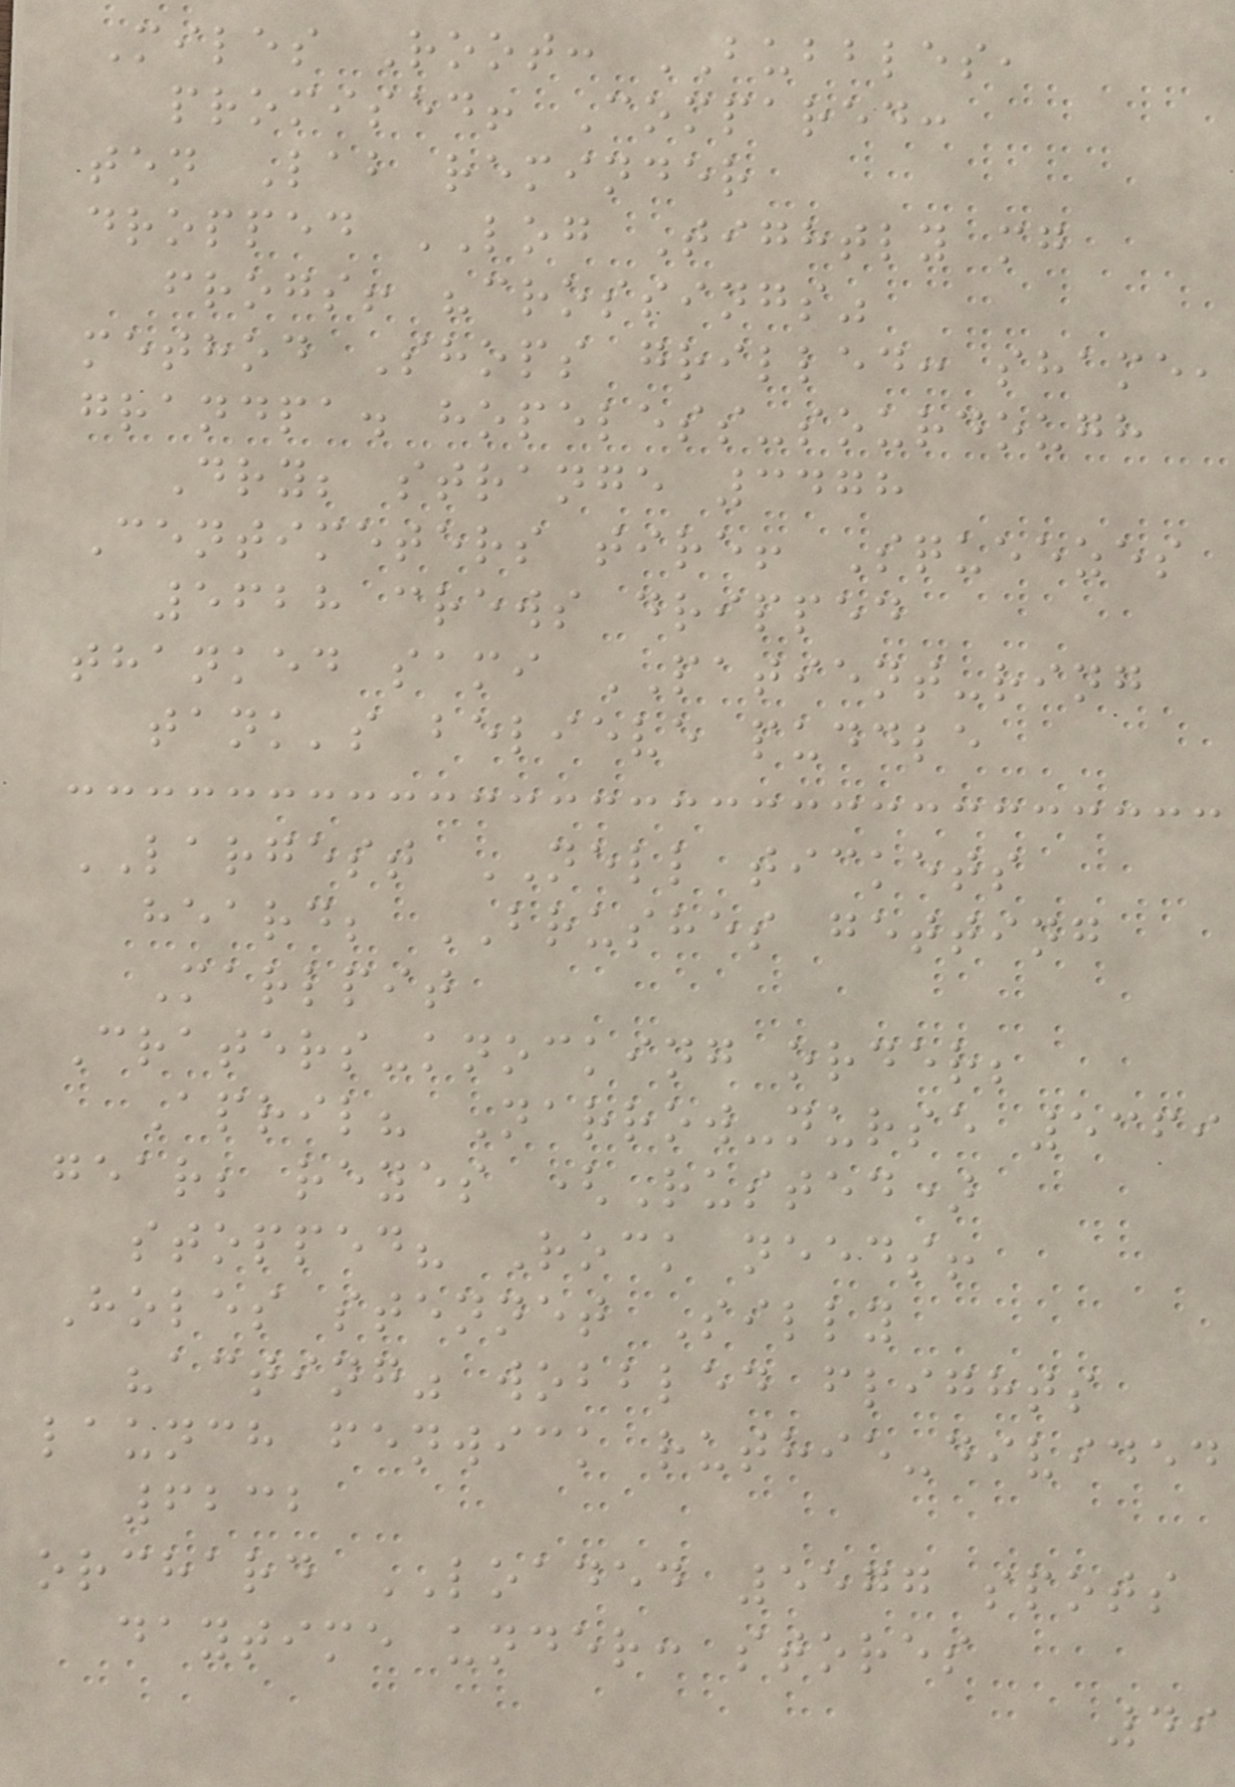Miles Root: BUBBLES,
promised! Compared:
ten Lab reminder
dropped LOG Tightly mg
frogs! "crossings"
method Shops grilled: shame,
grandpa. hopeless-sourdough
Dry; strange 3478
Centimeters tire! Squeezes
5628 crews dripped
thanked sami PATIENT-ring
tank's believe puddle
LARGEST NELL tickets
heard; BRUSHES getting
Marlpit
Craters-knocking order;
April? Narrow-nurse 5369
gear; reyes (Rusted)
stopped? Rock needs!
Holes stennet Silly
"acting" wobbled flights
launch fenwick ruthie-divided
6232
orchard LOADED 5577 spots
daytime under: stores
49
